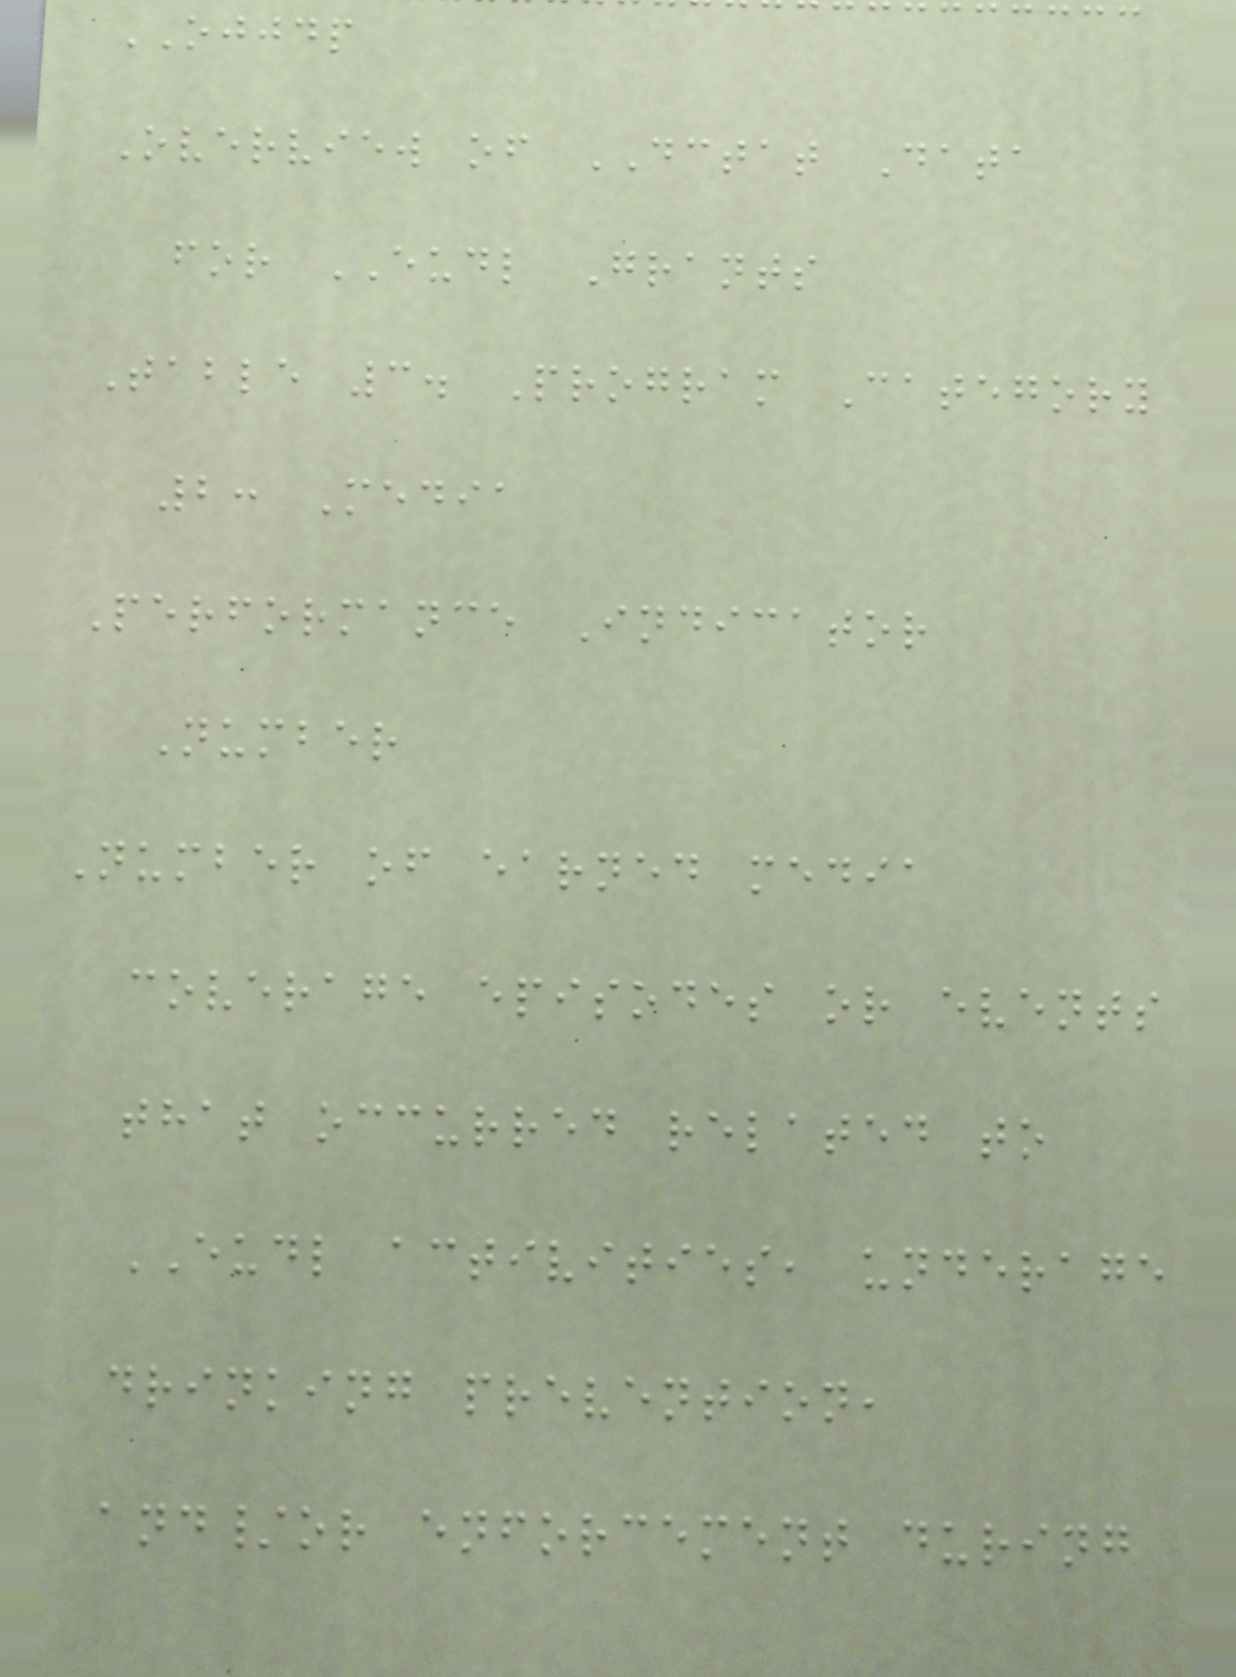OJJDP
Overview of DCTAT Data
for EUDL Grants
Table 3. Program Category
2: Media
Performance Indicator
Number
Number of earned media
coverage episodes or events
that occurred related to
EUDL activities, underage
drinking prevention,
and/or enforcement during
